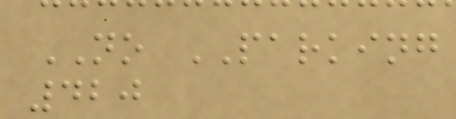NO PARKING
420
